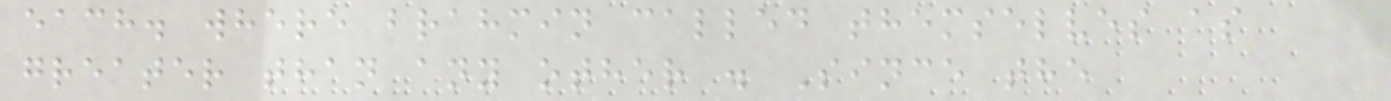each. where brahmin called themselves as
greater than any other . Since the
